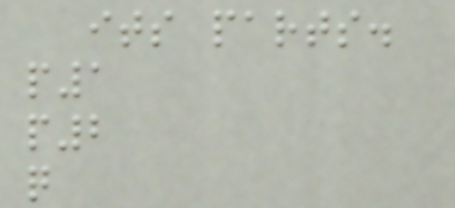its parts.
p1
p2
q
